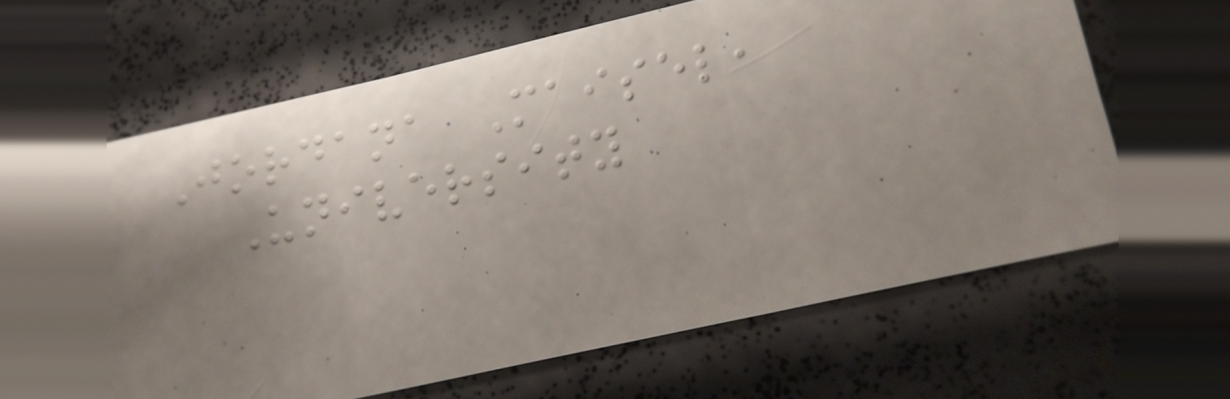Jordana Maisel,
University
